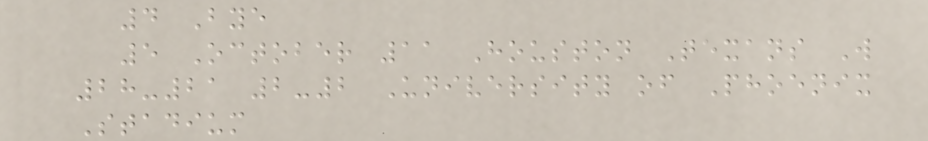4 Bye
5 October 11 Houston Texans W
28-21 2-2 University of Phoenix
Stadium
